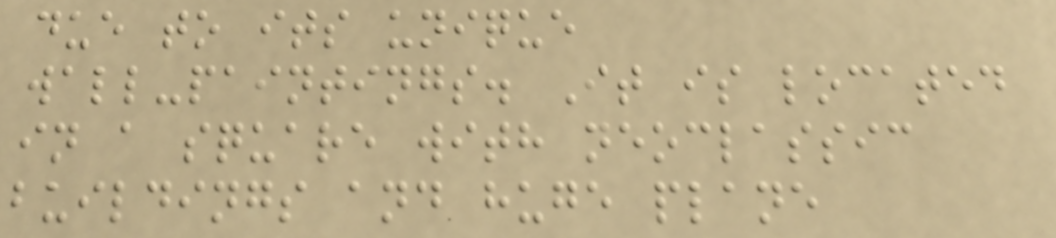due to its unique
wall-paintings. It is located
in a square with neoclassic
buildings and huge plane
